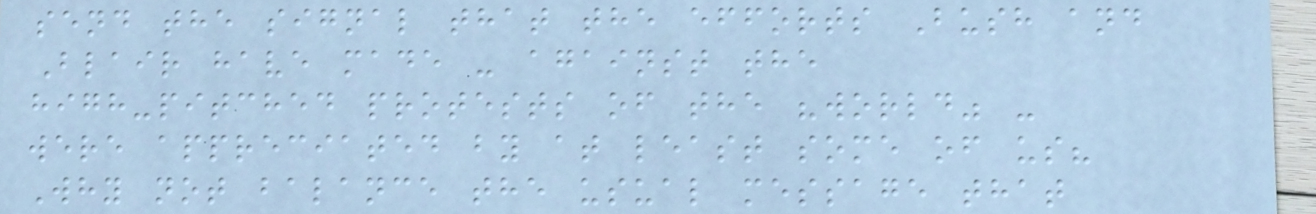send the signal that the efforts Bush and
Blair have made - against the
high-pitched protests of the "world" -
were appreciated by at least some of us?
Why not balance the usual message that
